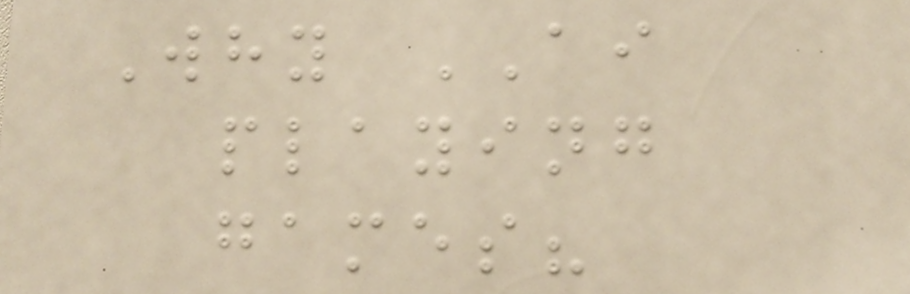Why AI
playing
games?
